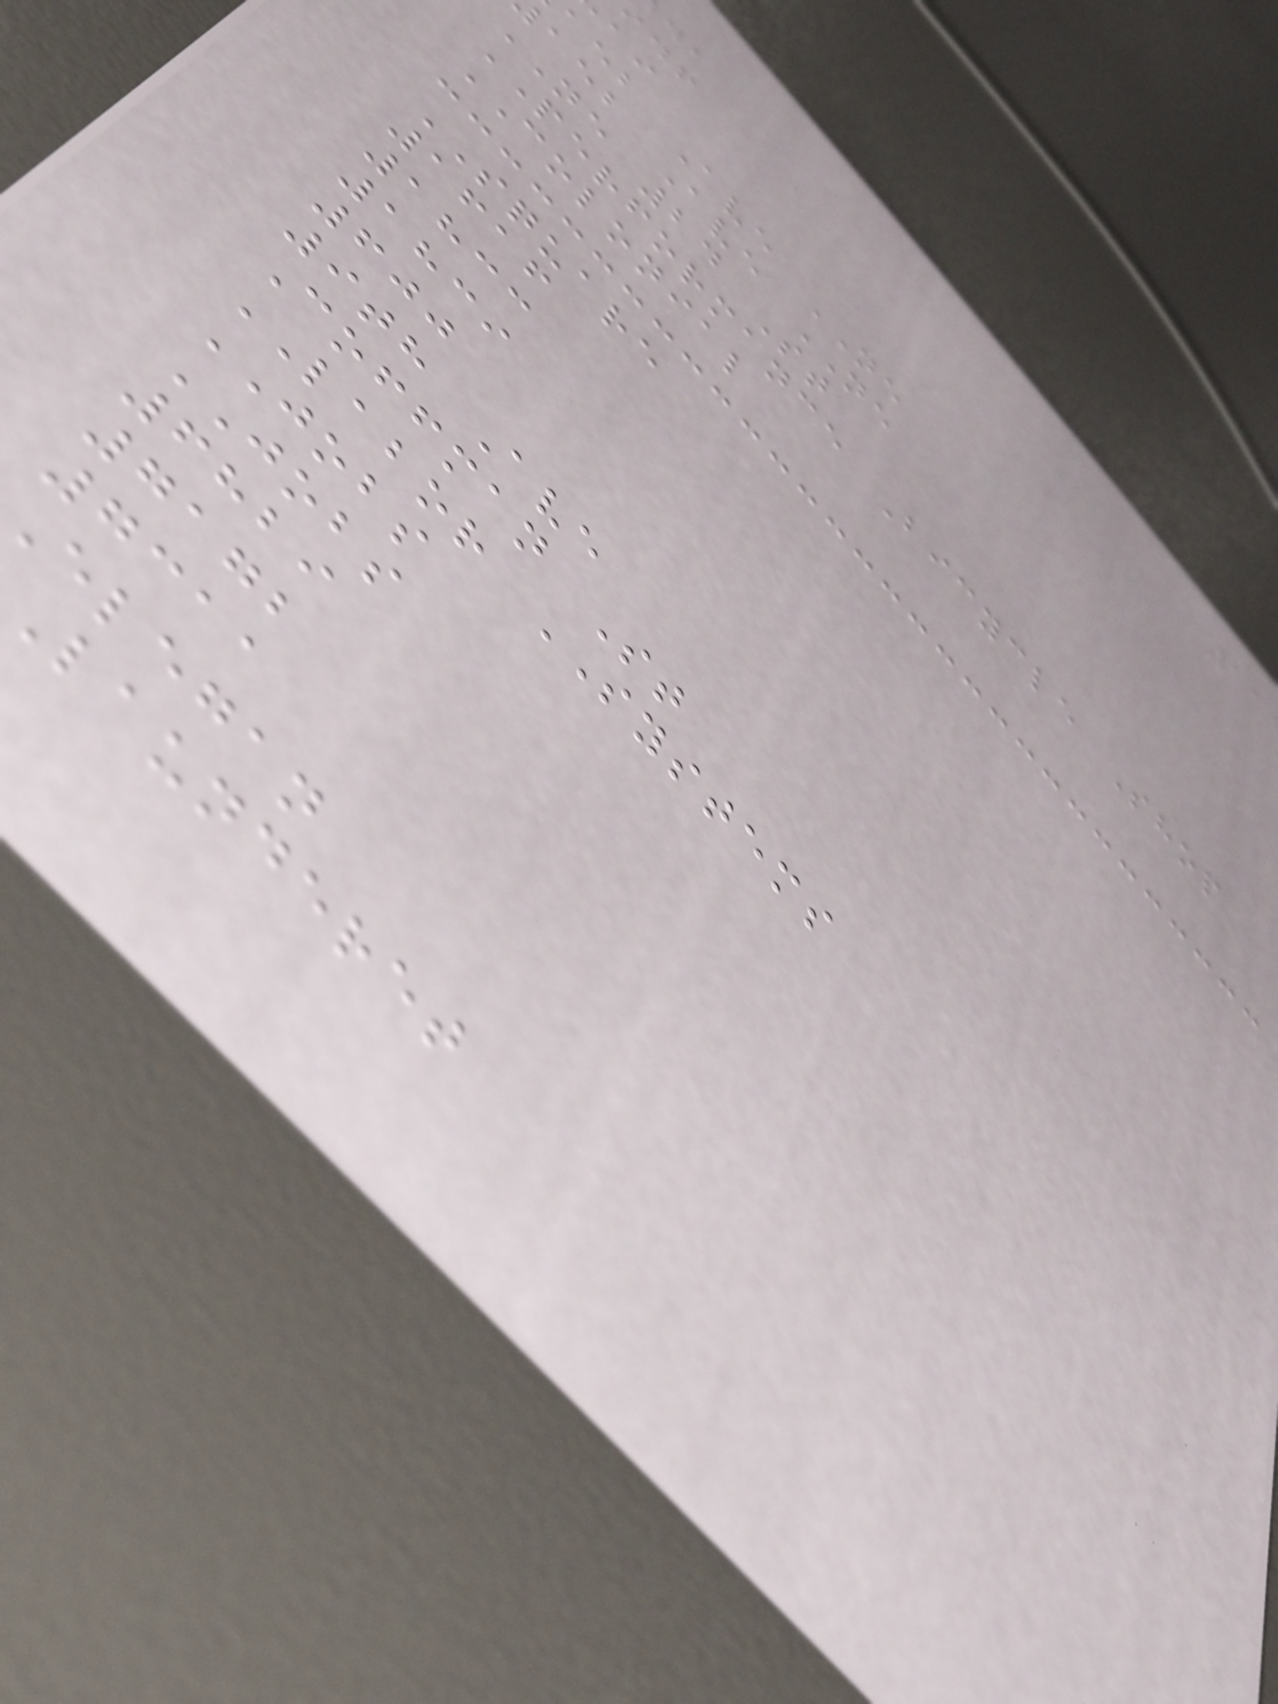aeb Ave NE
aeb Ave NE
NE 24 St
PERFORMANCE Bicycle Shop
COLONIAL
SQUARE
1616
1833
1839
600
9th Ave
Coffman St
LABOR SYSTEMS
JOBS
JOBS
6829
7172
7311
elegan
launderet
